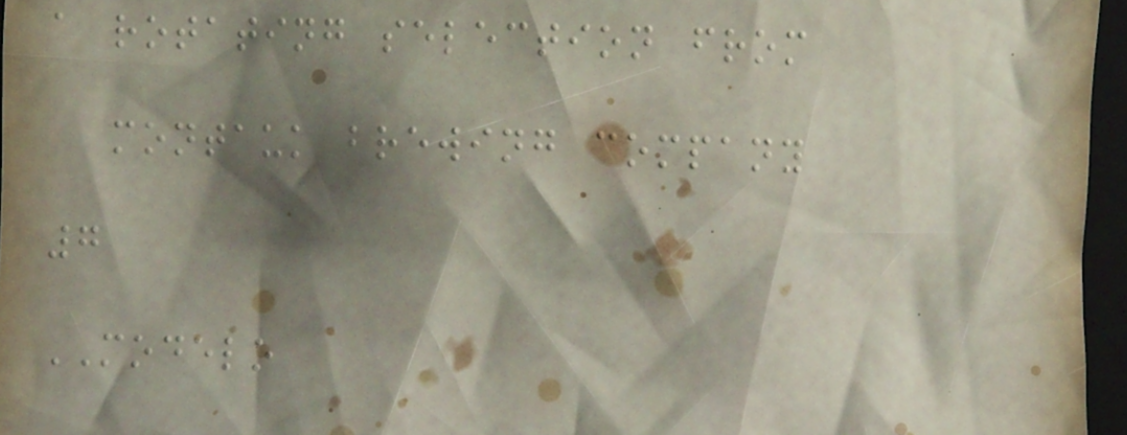a rotating selection from
montauk brewing company
7
MODELO
